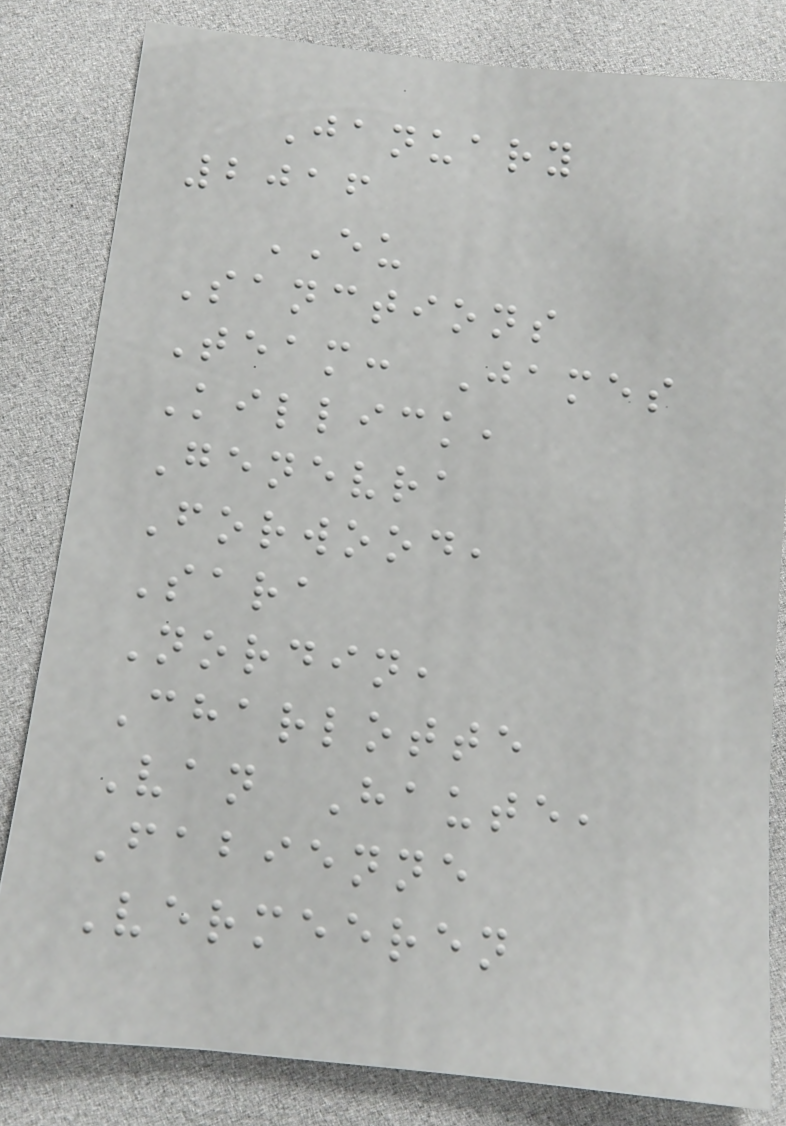January
2016
EU
Sanctions
Team: James
Killick,
Genevra
Forwood,
Sara
Nordin,
Charlotte
Van Haute,
Fabienne
Vermeeren
